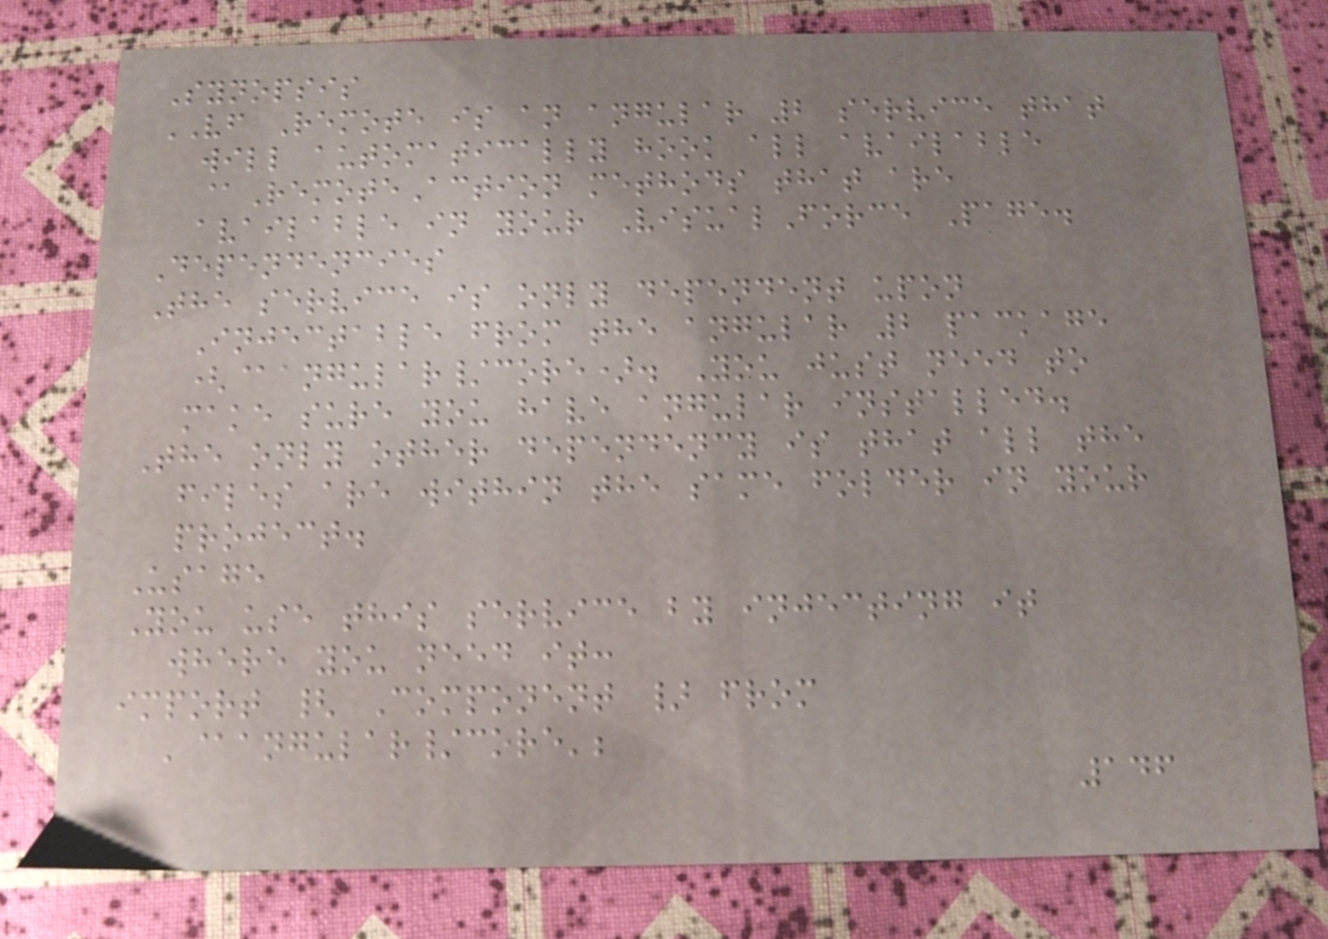Synopsis
VF Remote is an angular 2 service that
will automatically hook all available
@RemoteAction methods that are
available in your VisualForce Page.
Dependencies
The service is only dependent upon
Injectable from the angular 2 package
(@angular/core). You just need to
make sure you have angular installed.
The only other dependency is that all the
files are within the same folder in your
project.
Usage
You use this service by injecting it
where you need it:
import { Component } from
'@angular/core';
146
